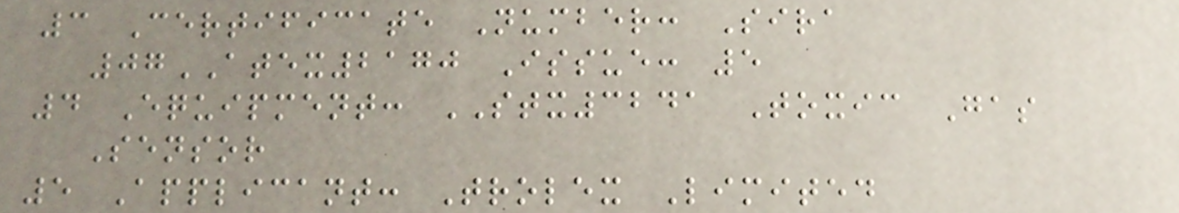3 Certificate Number: Sira
07ATEX2170 Issue: 5
4 Equipment: STX3241 Toxic Gas
Sensor
5 Applicant: Trolex Limited
